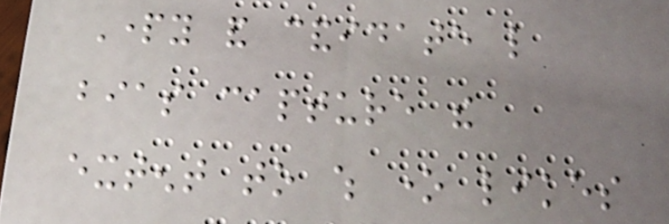Party and candidate like
bias capture the
extent to which one likes
